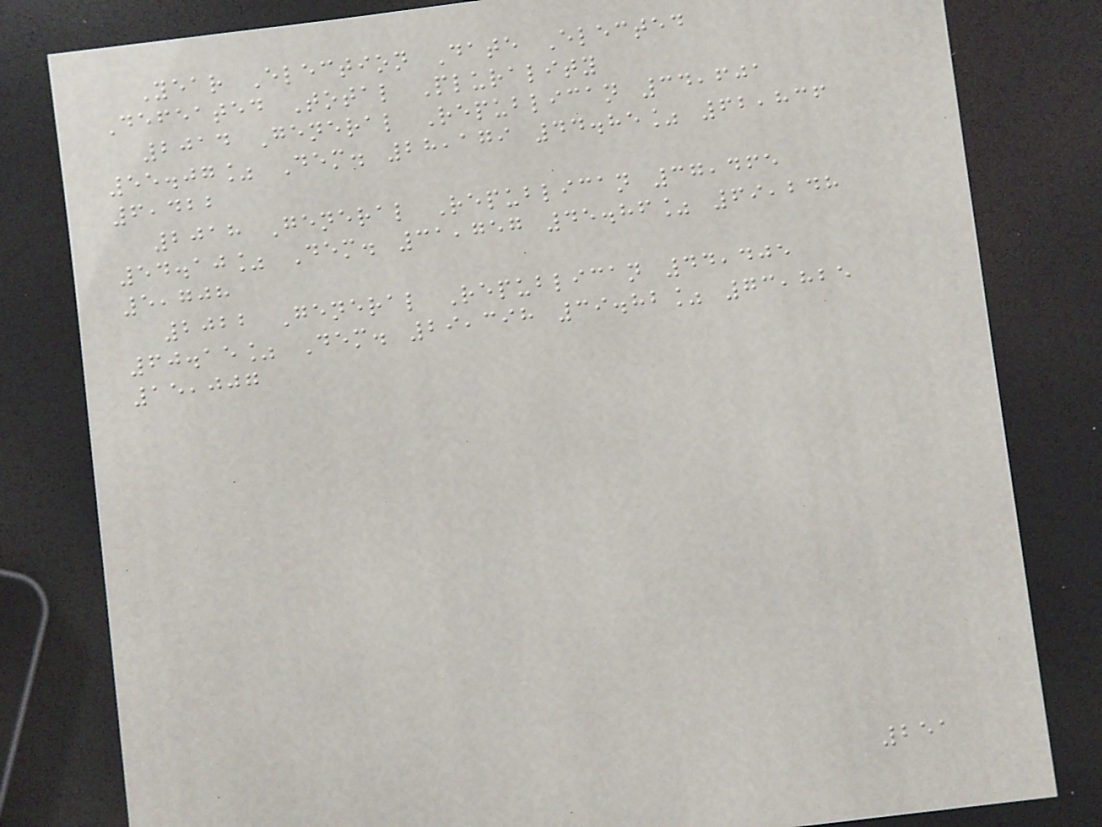Year Election Date Elected
Defeated Total Plurality
2014 General Republican 34,601
55.07% Dem. 28,179 44.85% 62,836
6,422
2018 General Republican 37,465
54.10% Dem. 31,757 45.86% 69,248
5,708
2022 General Republican 44,405
60.15% Dem. 29,398 39.82% 73,825
15,007
251
